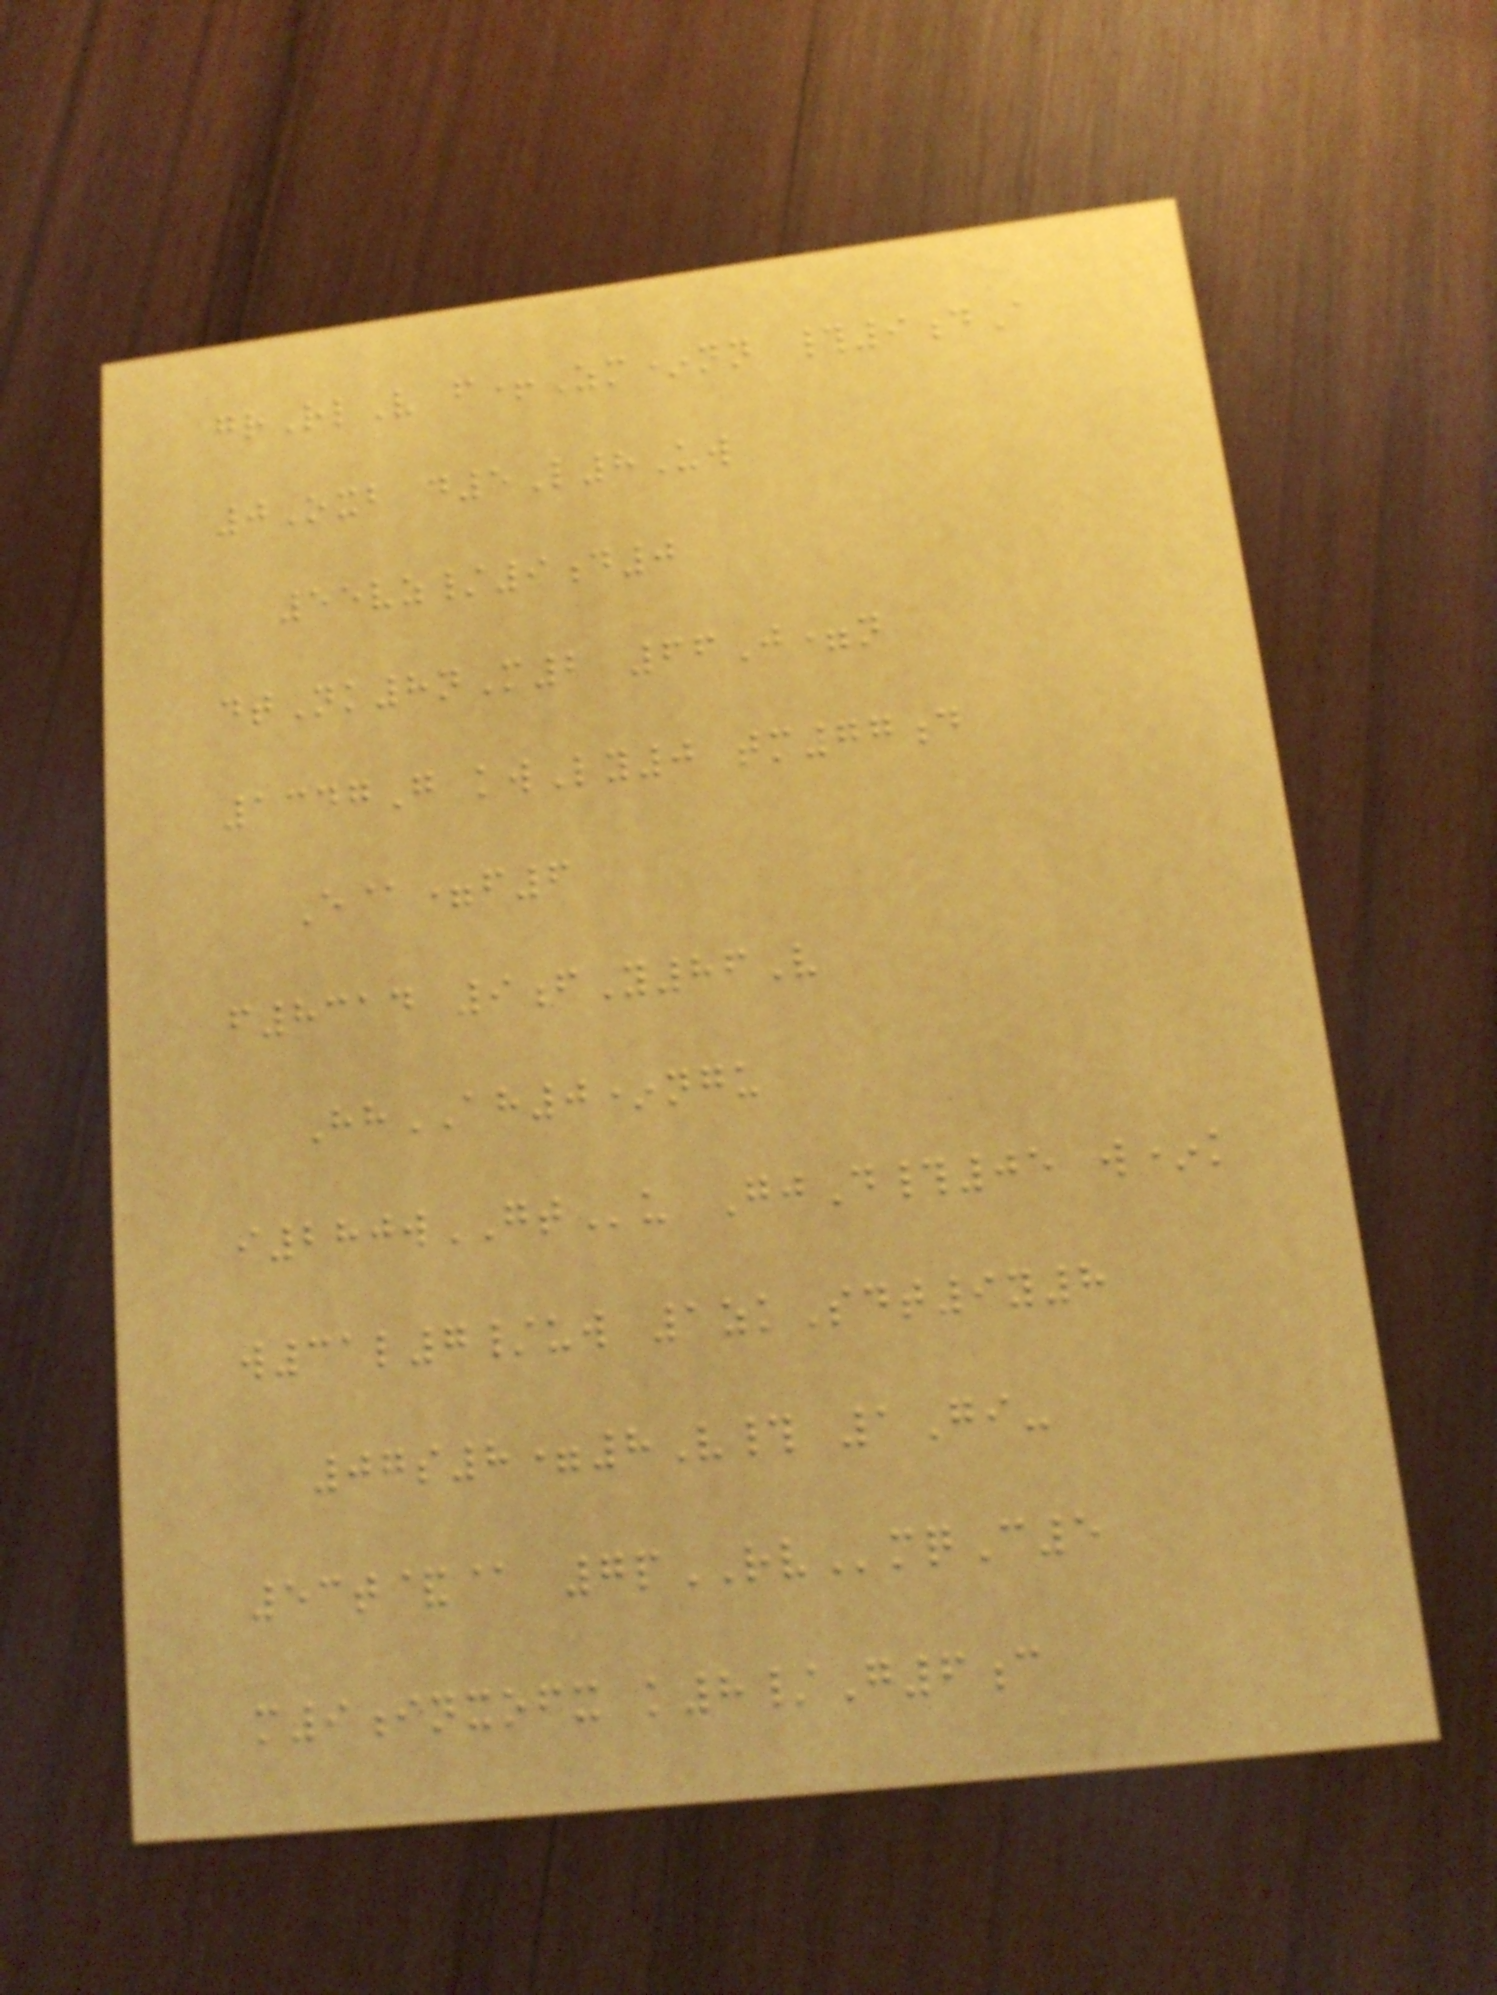grRlV f+Zm*nn #9dA
0Oxb d5L8Uw
55vz/9d0
dtNk8nM2 66J=n
1347G kwLy0 tm77d
E@=f6
f8314 9fY86V
HhAH0*ngu
i280wGTu GjD#05 w*k
w31l7/uw 1zkSdt9y8
07s8=8V# 1Gi-
53t&@ 7pRVmqC5
m9inxofx k8/G6c
